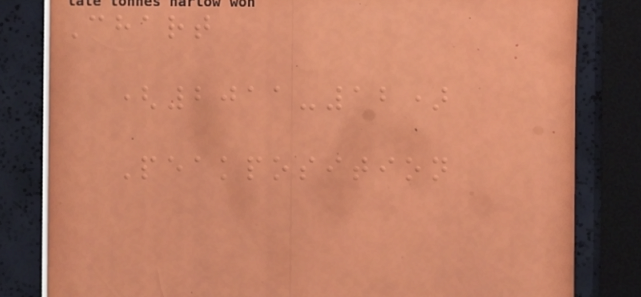Chart
(2011-12)
Peakposition
